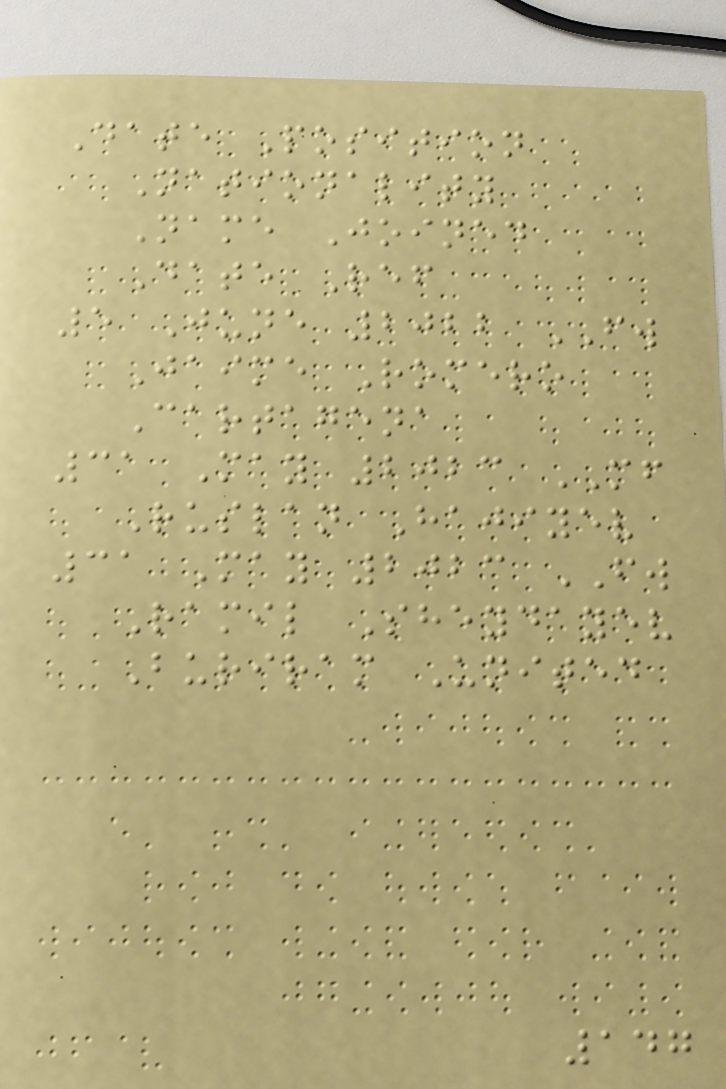Date Position
Nationality
Name Joined
Date Ref
5 June 2022 FW
Jaime Romero
Cartagena
31 May 2023 MF
Ruslan Hajiyev
31 May 2023 FW
Ramil Sheydayev
Buriram United
147
